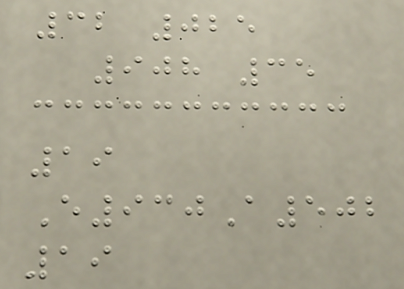32 025
908 35
19
E930A502
19
